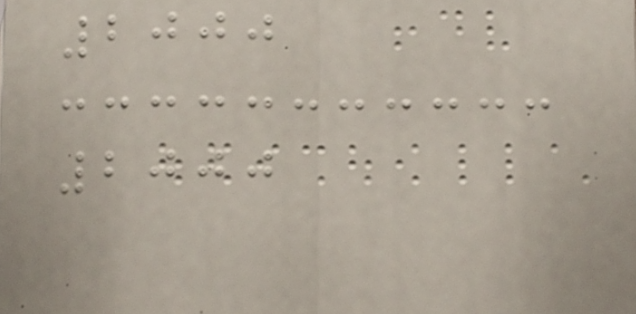2000
2000
